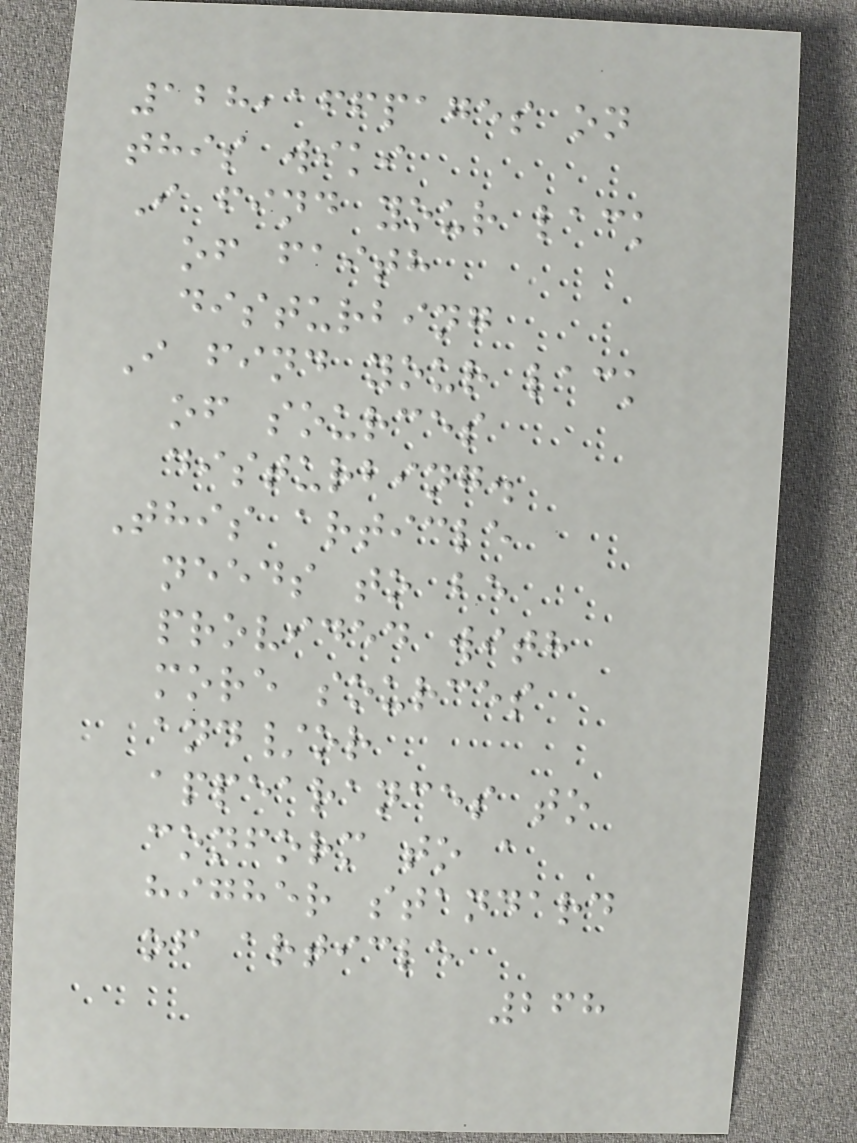128,166pages on
this wiki
I find your lack
of faith
disturbing
I find your lack
of sources
disturbing.
This article
needs to be
provided with
more sources
and/or
appearances to
conform to a
higher standard
of article
268
